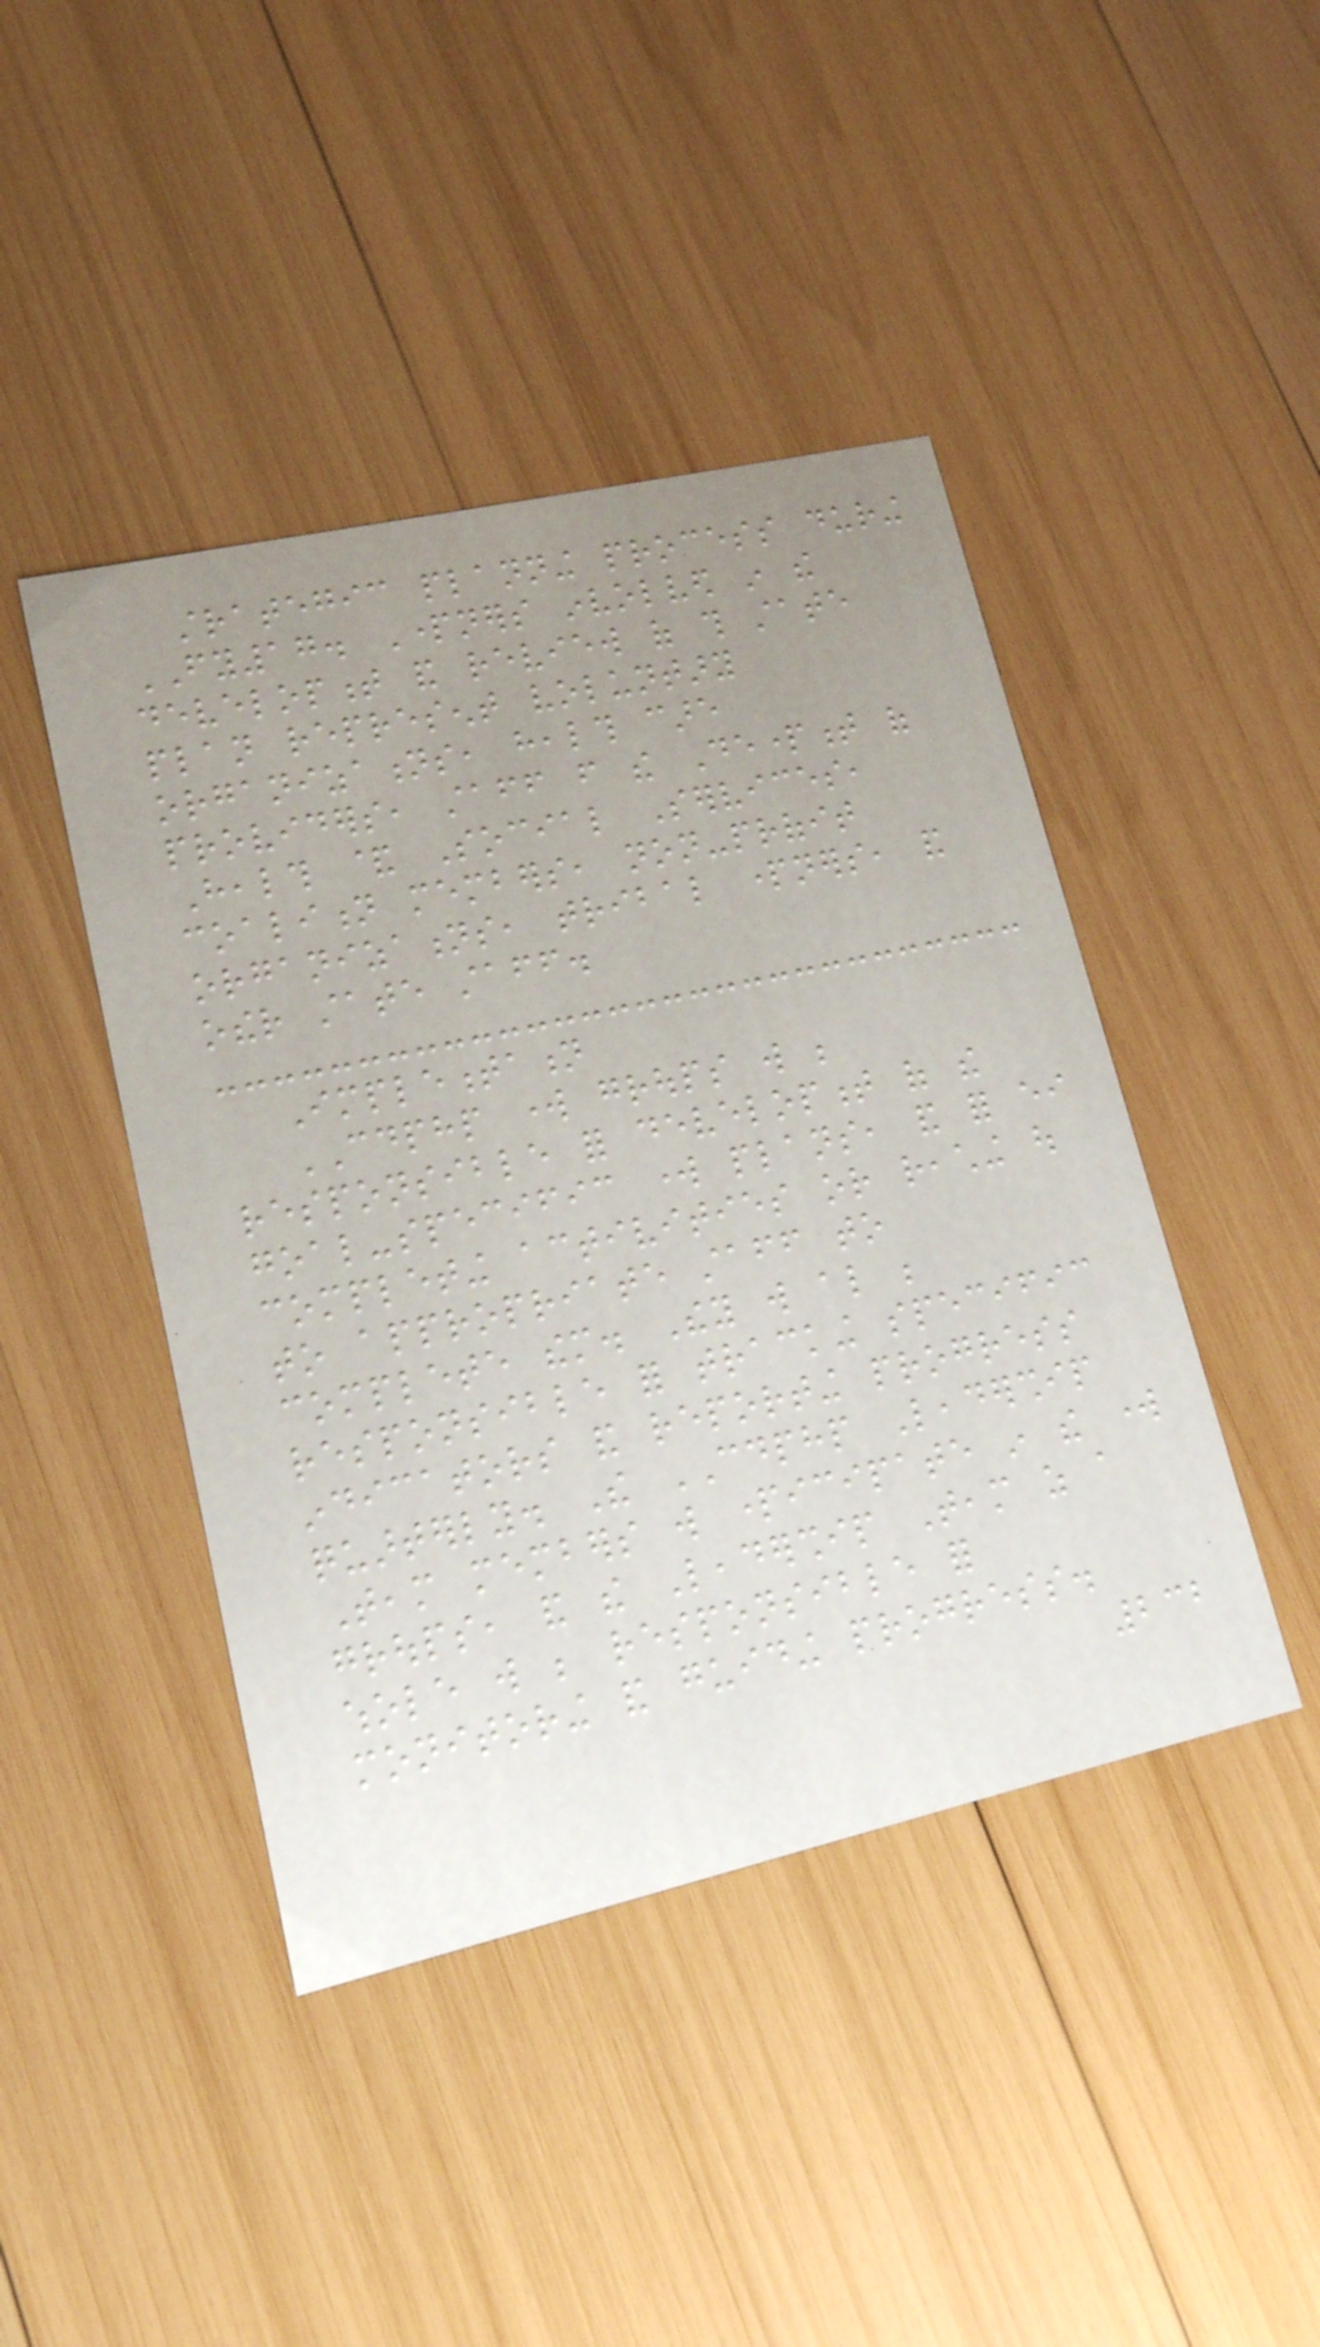strategic planning process during
FY17. Partners involved in the
development and review of this state
plan represent voluntary
organizations, health care
providers, staff from the Department of
Health & Social Services,
coalition members, non-profit
organizations, tribal partners, and
other state staff.
Implementation
CDPHP work groups will be
responsible for development of the
goal-specific work plans, and for either
completing activities or reaching out
to appropriate staff to
complete them. They will also be
responsible for tracking specific
indicators and reporting progress
quarterly. The CDPHP Leadership
Team members will participate in the work
groups, and the Leadership Team as a
whole will be responsible for
monitoring and guiding progress.
232
